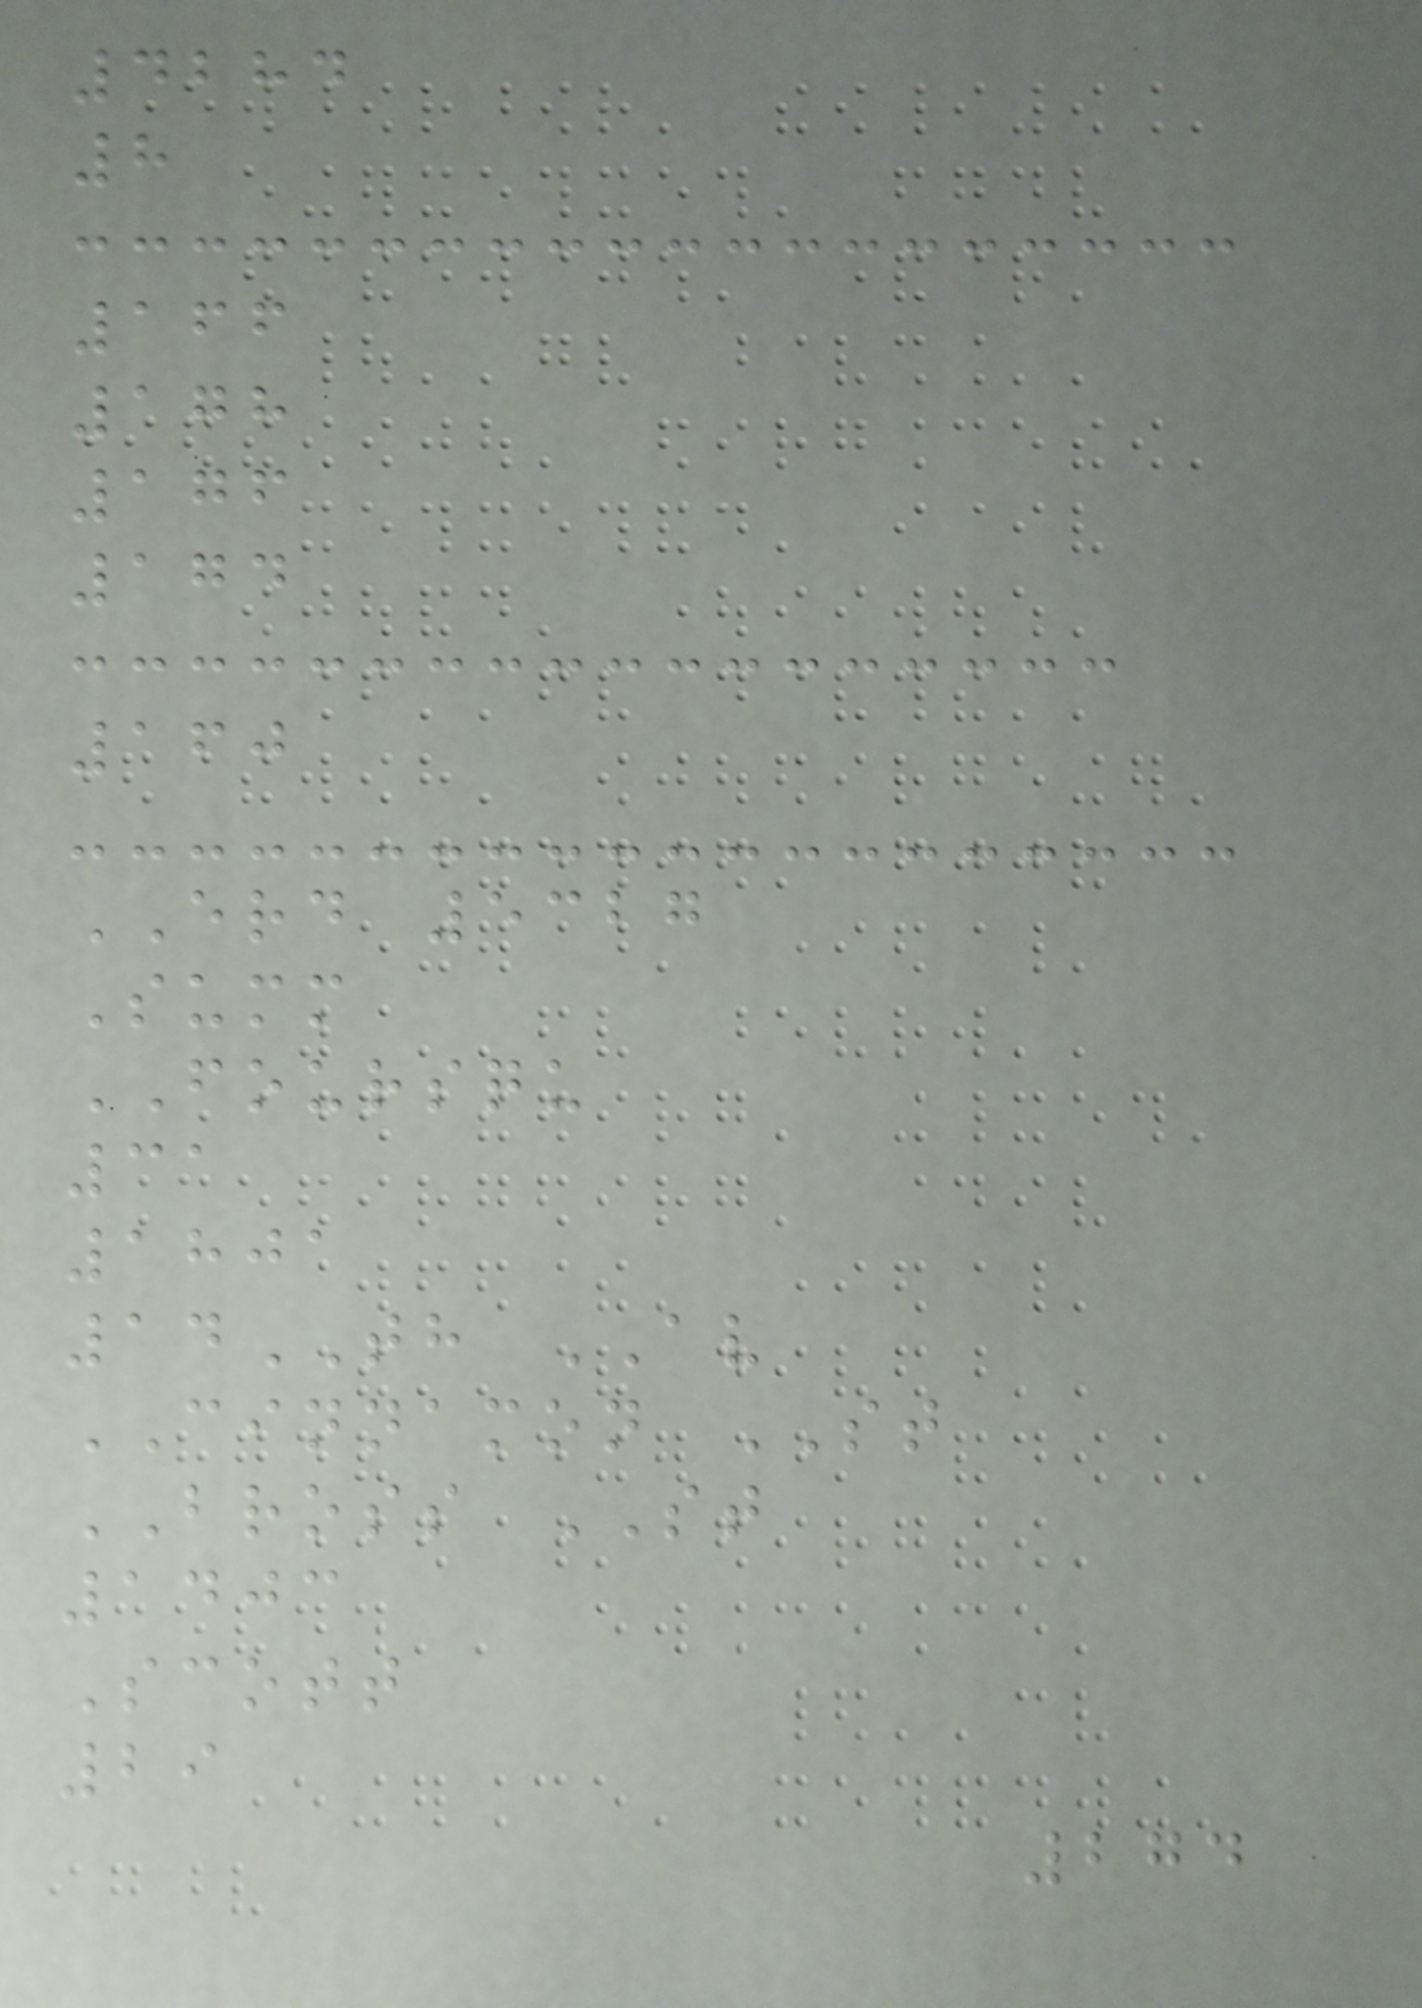4284
8
166
178
176
174
160
ERD 5327
Summ
FOURSQU
31
1801
14TH AV
CINNAMON ST
BROSS ST
1403
Scott
29
274
